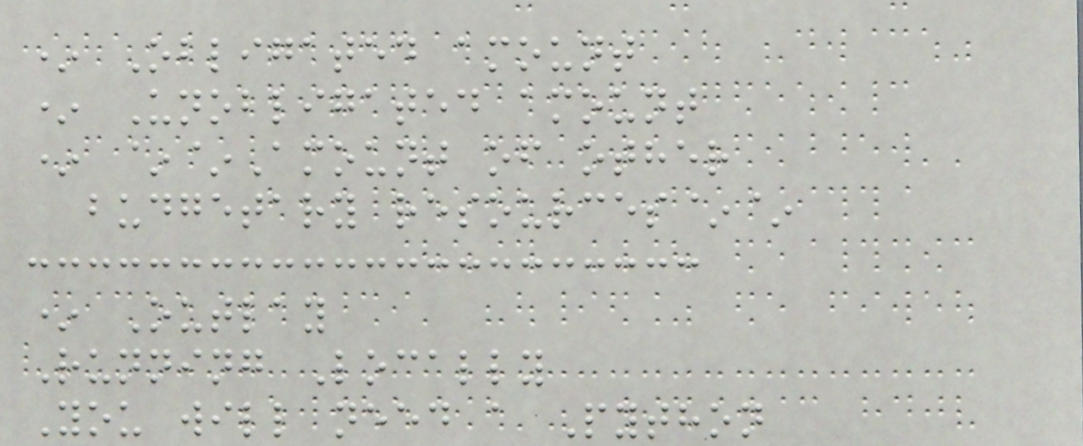* Obligated amount
* Unobligated amount
* ~~Amount of other
budgetary resources~~
* Outlay
Running Locally
You will need a Python
